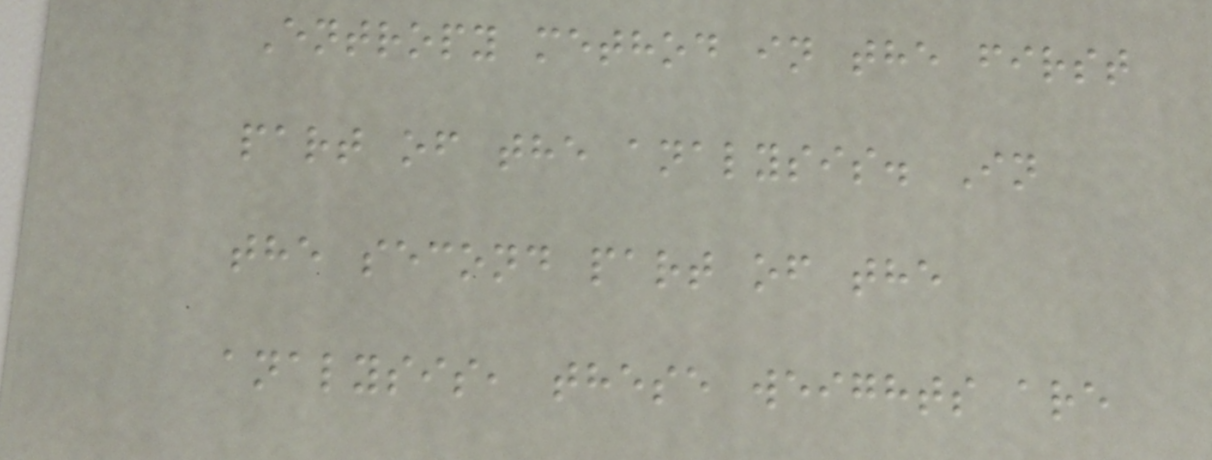Entropy method in the first
part of the analysis. In
the second part of the
analysis, these weights are
